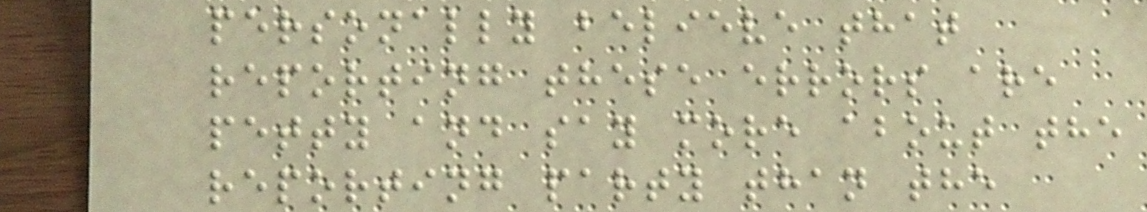personally believe that
reporting these errors are
petty and say more about the
reporting party than the
